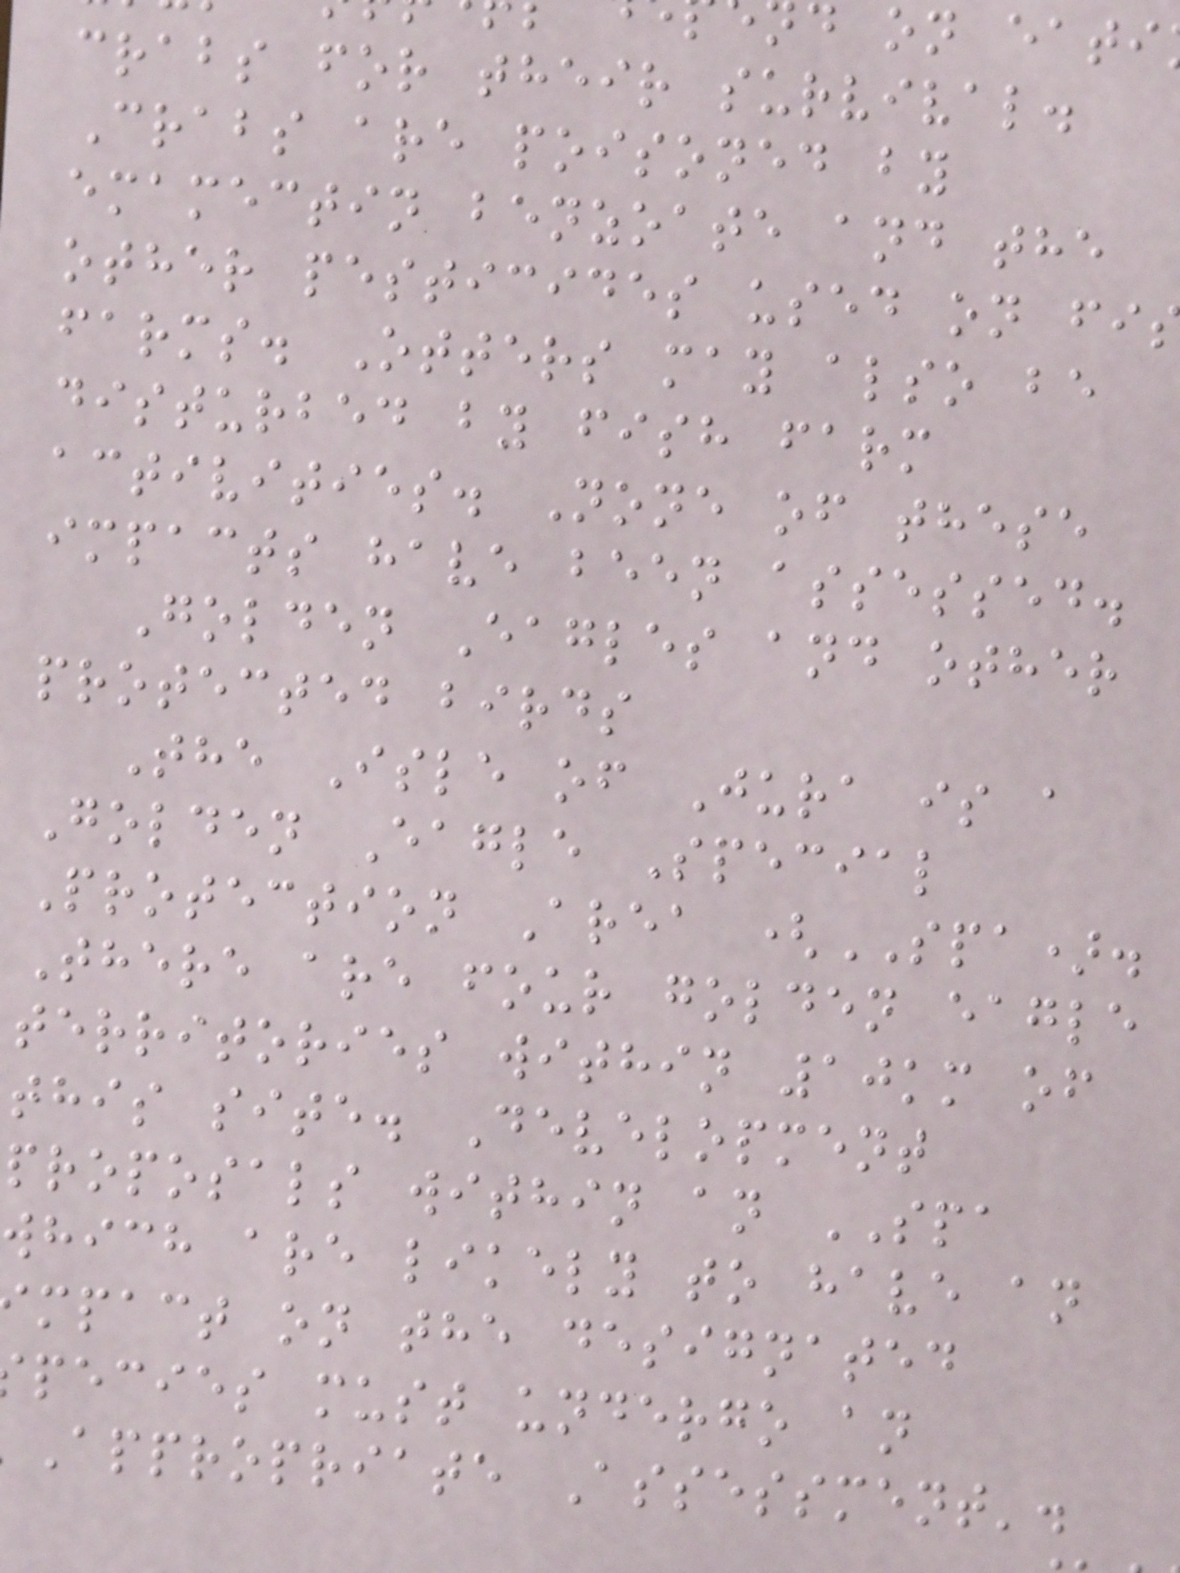d on eati
crabs for their survival.
Crabs are poisoned by
emamectin benzoate and the
other pesticides used on fi
farms. Otters may also be
disturbed by fish farm
activities. None of these
impacts have been assessed.
Golden Eagles and other
protected birds
The Isle of Jura is a
Golden Eagle Special
Protection Area (SPA).
There are four golden eagle
territories within 10km of
this site. Development
proposals within an SPA
which are likely to have an
mpact on the designated
pecies must undergo an
Appropriate Assessment'.
